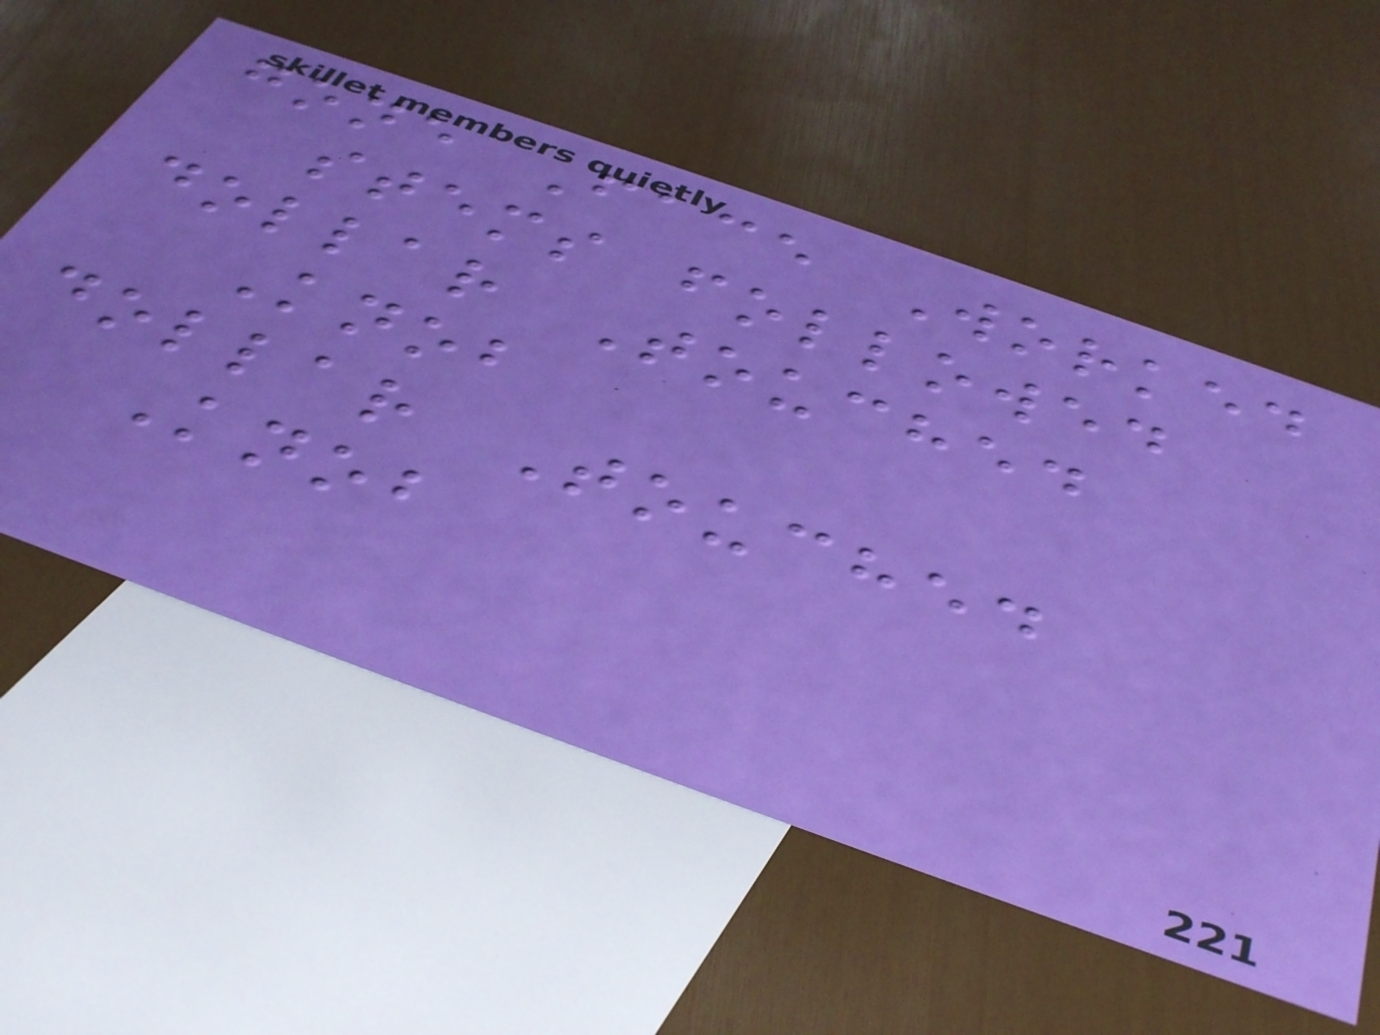gone Face Worked
stems followed
dollar Touched
Knob
dollar Touched
Knob
